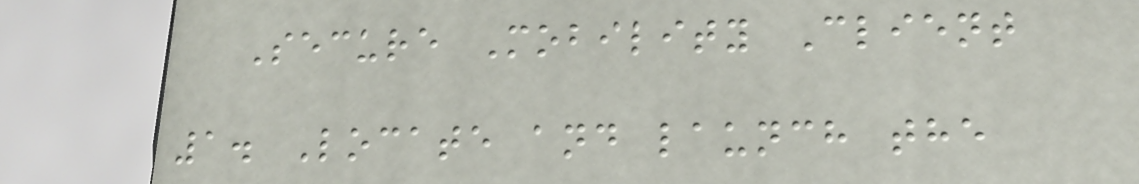Secure Mobility Client
1. Locate and launch the
